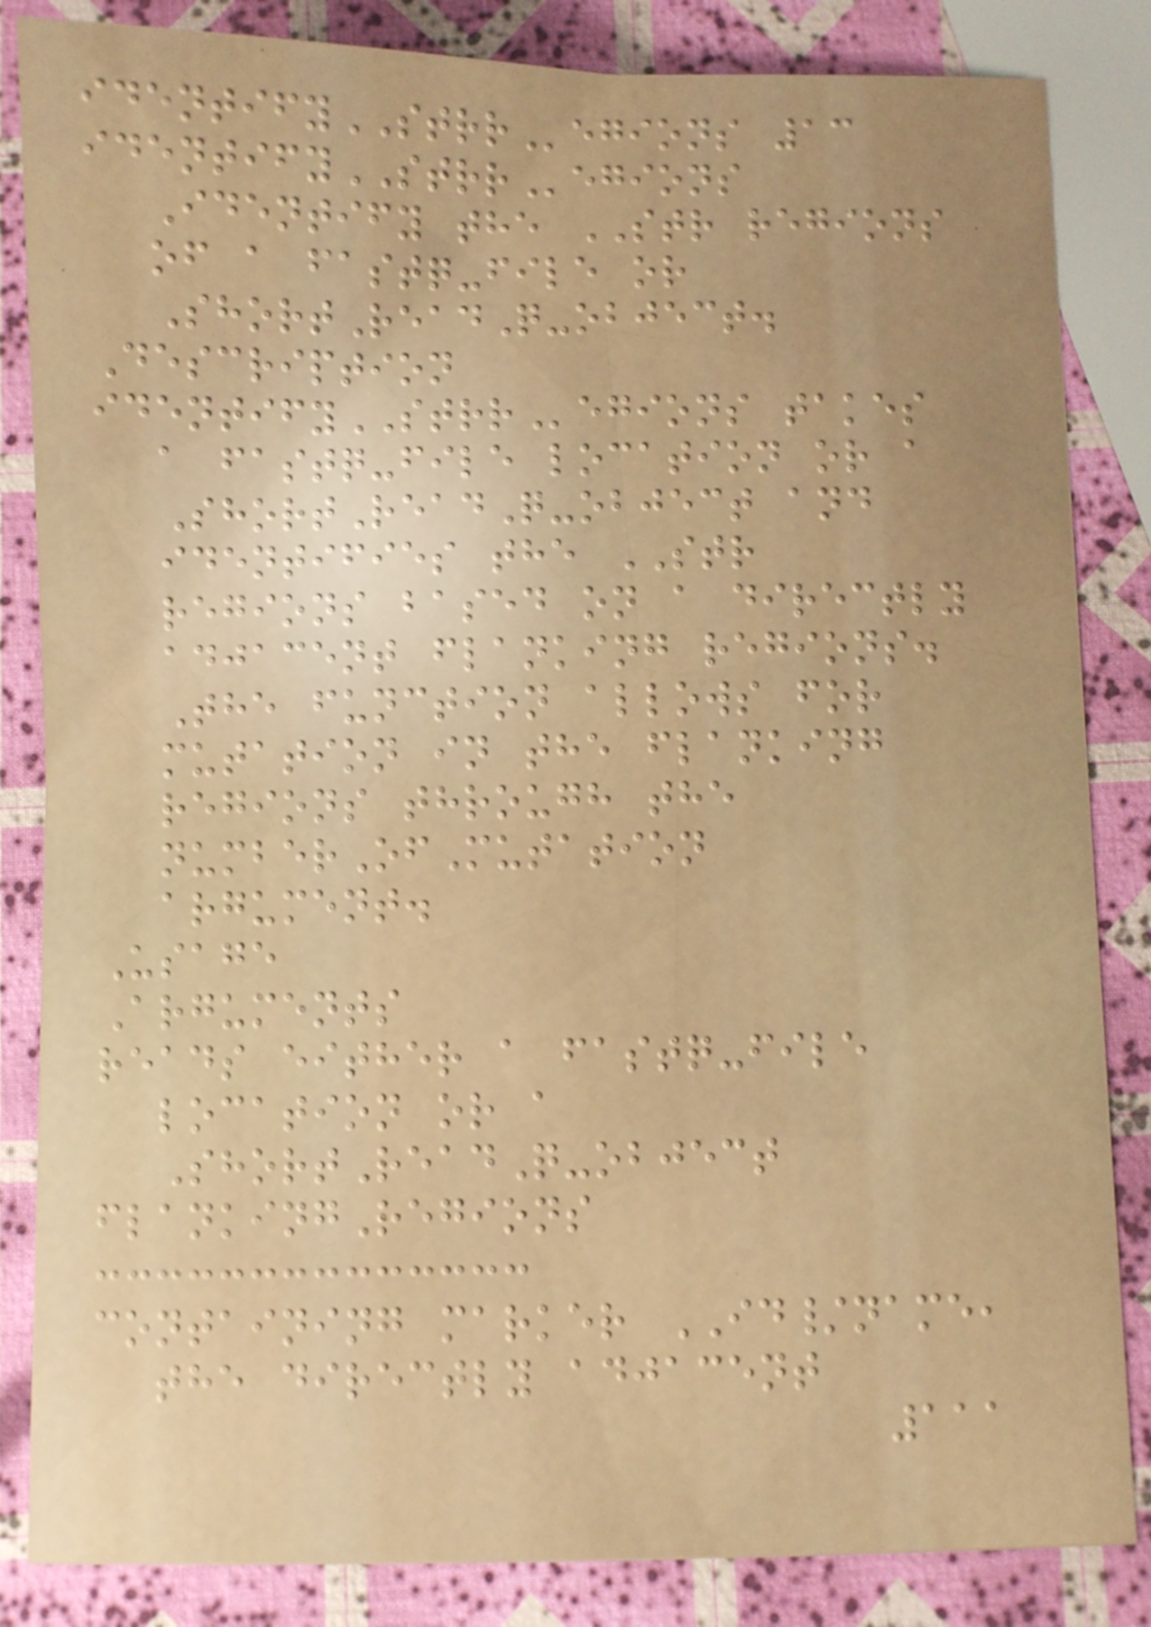identifySTRRegions 13
identifySTRRegions
Identify the STR regions
of a fastq-file or
ShortReadQ-object.
Description
identifySTRRegions takes
a fastq-file location or a
ShortReadQ-object and
identifies the STR
regions based on a directly
adjacent flanking regions.
The function allows for
mutation in the flanking
regions through the
numberOfMutation
argument.
Usage
Arguments
reads either a fastq-file
location or a
ShortReadQ-object
flankingRegions
containing marker ID/name,
the directly adjacent
111
